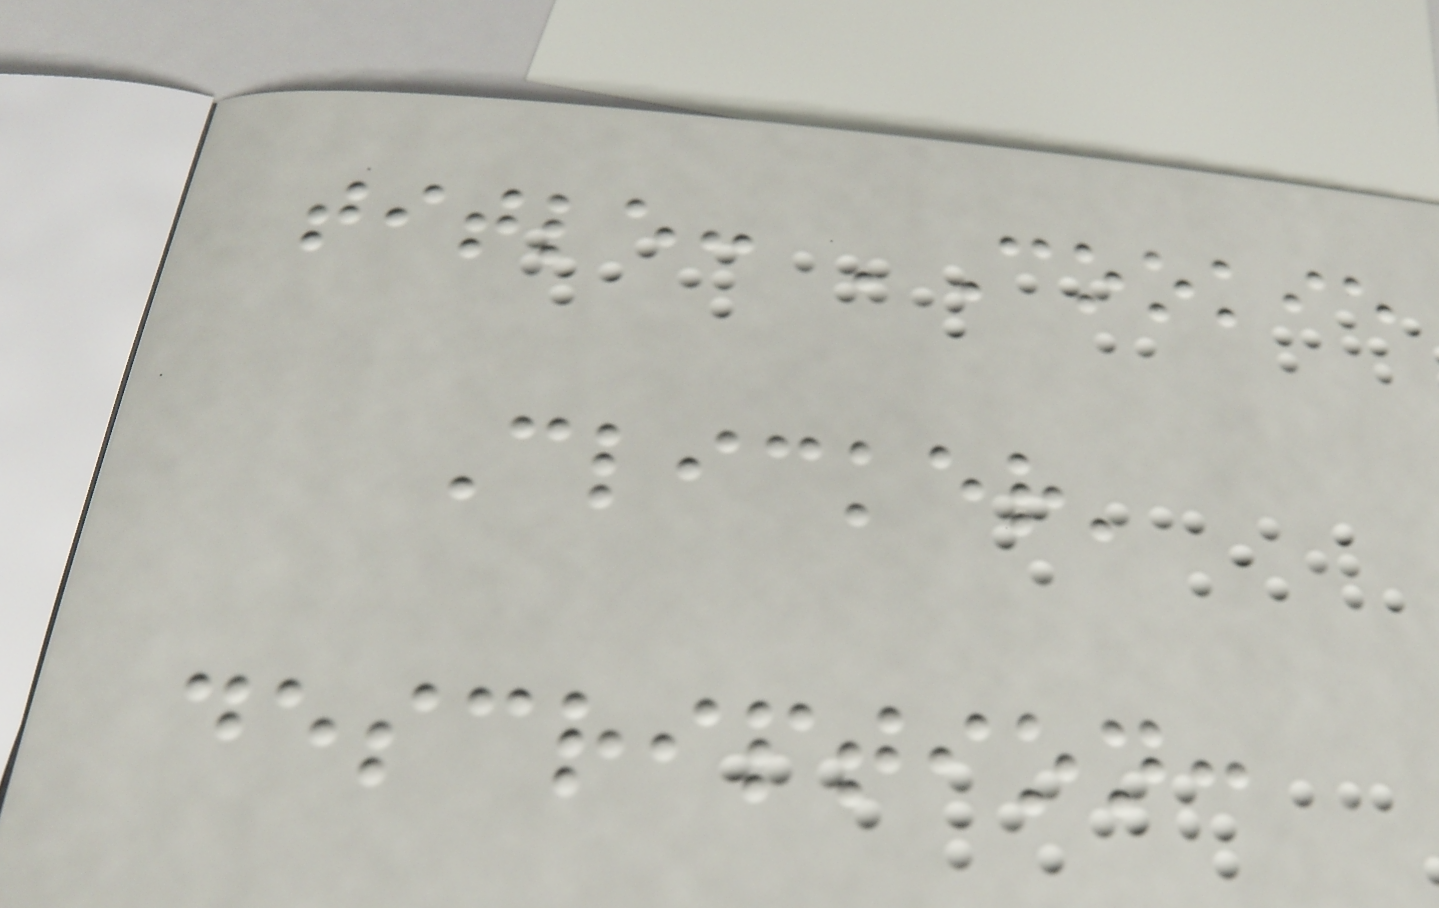title: 'Cookie
Clicker'
description:
